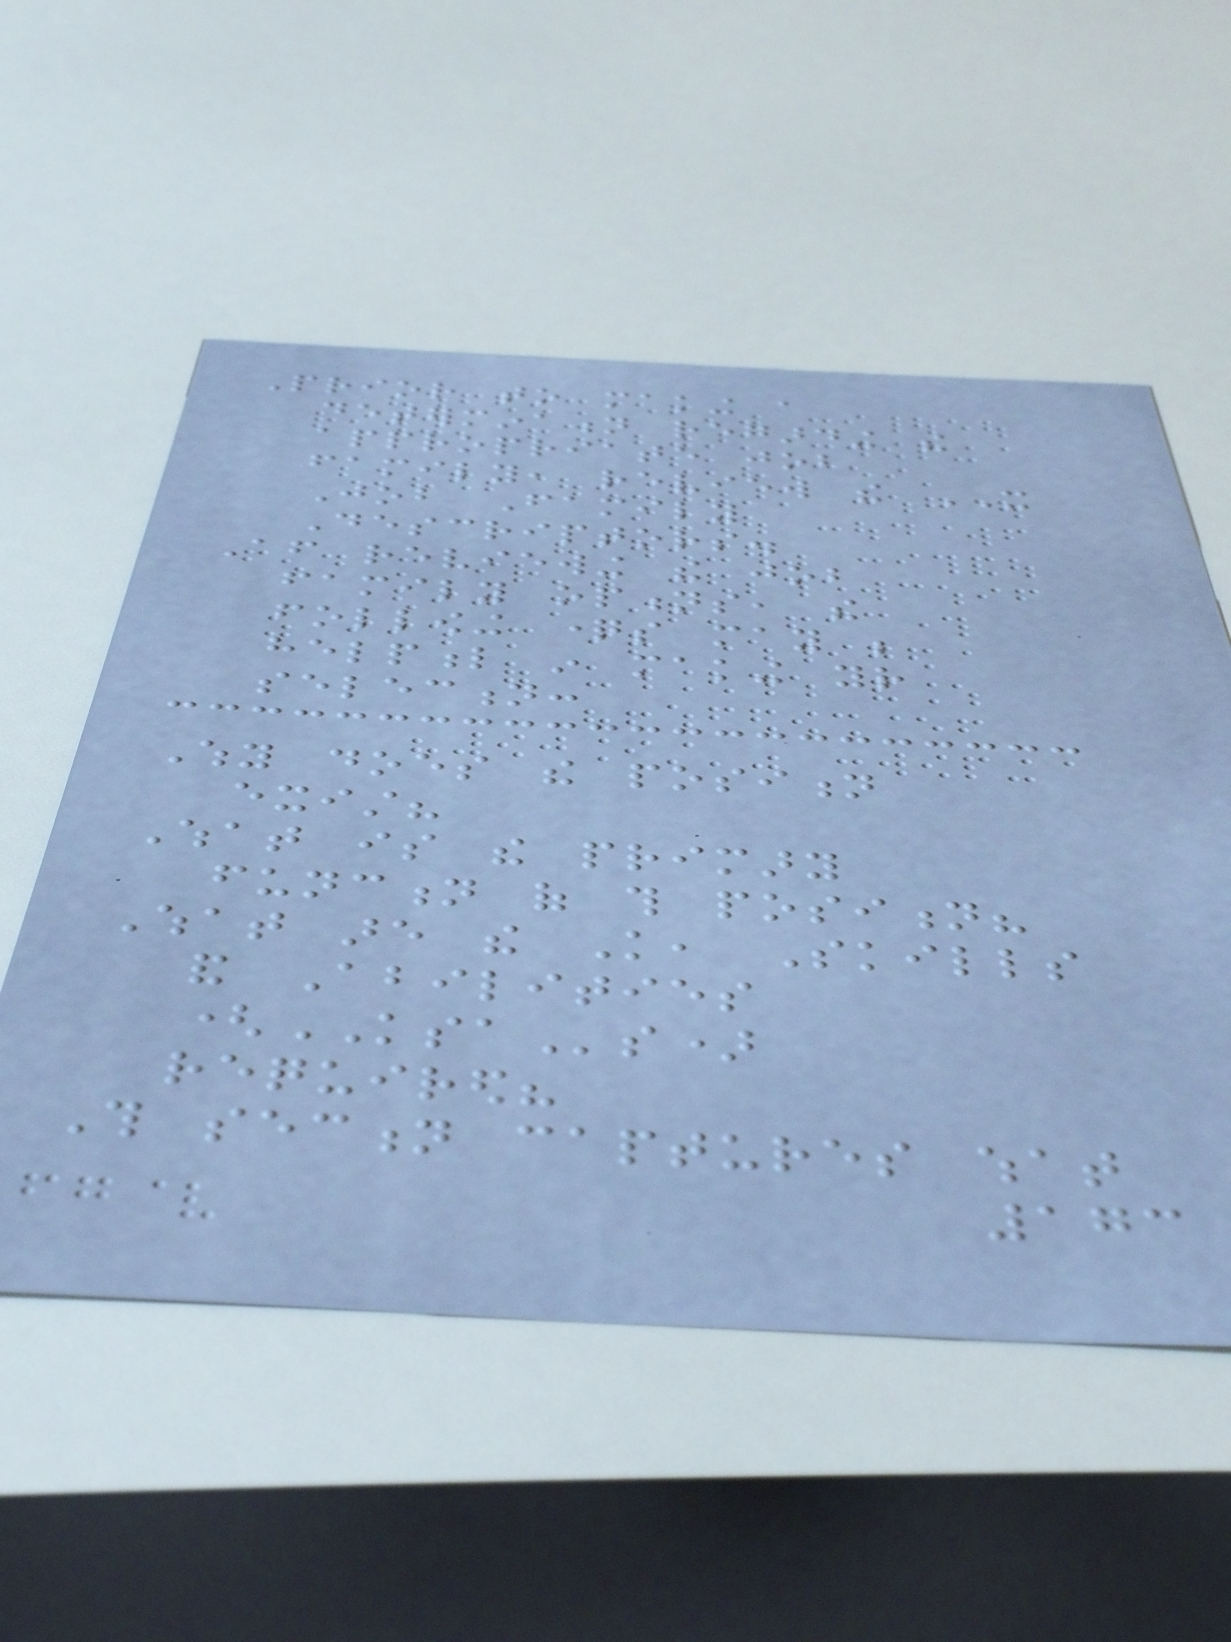Prior to making a
determination regarding the
appropriate job
family, review the IT
Job Family
Descriptors.
After reviewing the job
family options, the
following questions may be
helpful in making your
selection:
Why does the position
exist?
What is the primary
function of this position?
What are the Knowledge, Skills
and Abilities
(KSAs)
required?
This section captures what
173
